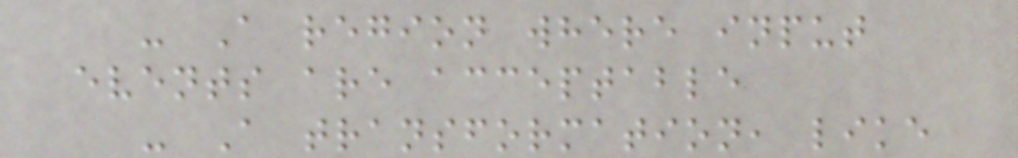- A region where input
events are acceptable
- A transformation, like
